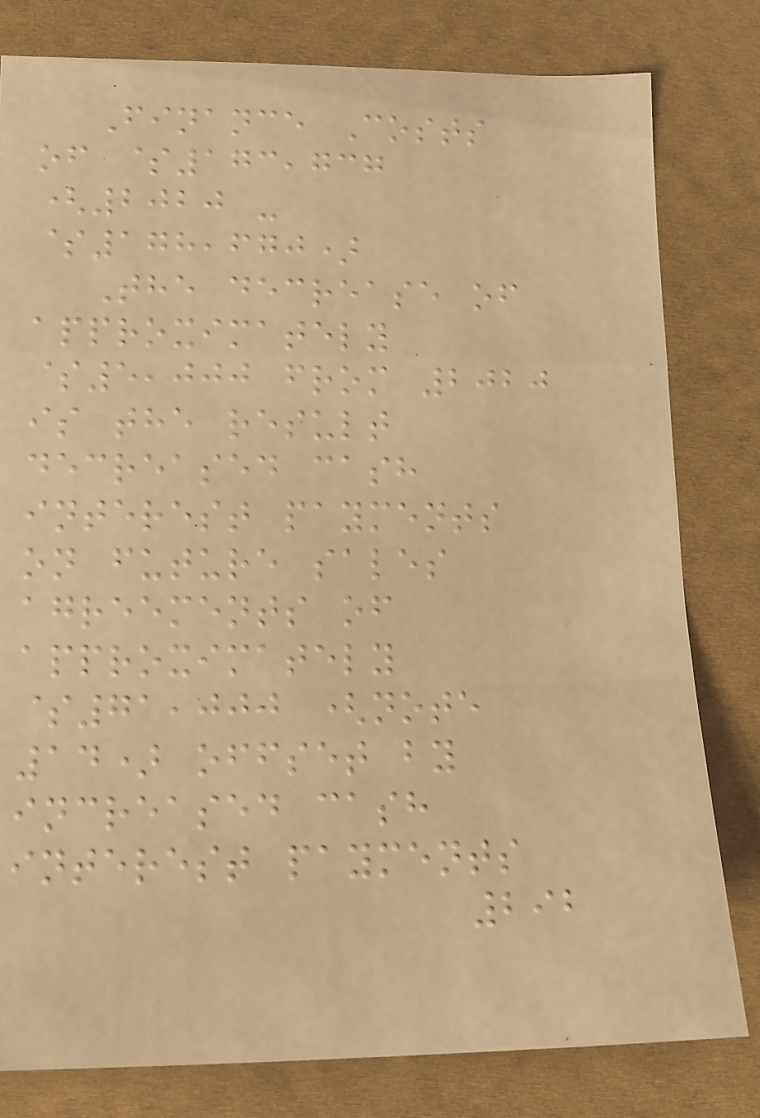Finance Costs
of $173,737
(2020 -
$178,670)
The decrease of
approximately
$5,000 from 2020
is the result
decreased cash
interest payments
on future sales
agreements of
approximately
$71,000 (note
14) offset by
increased cash
interest payments
292
